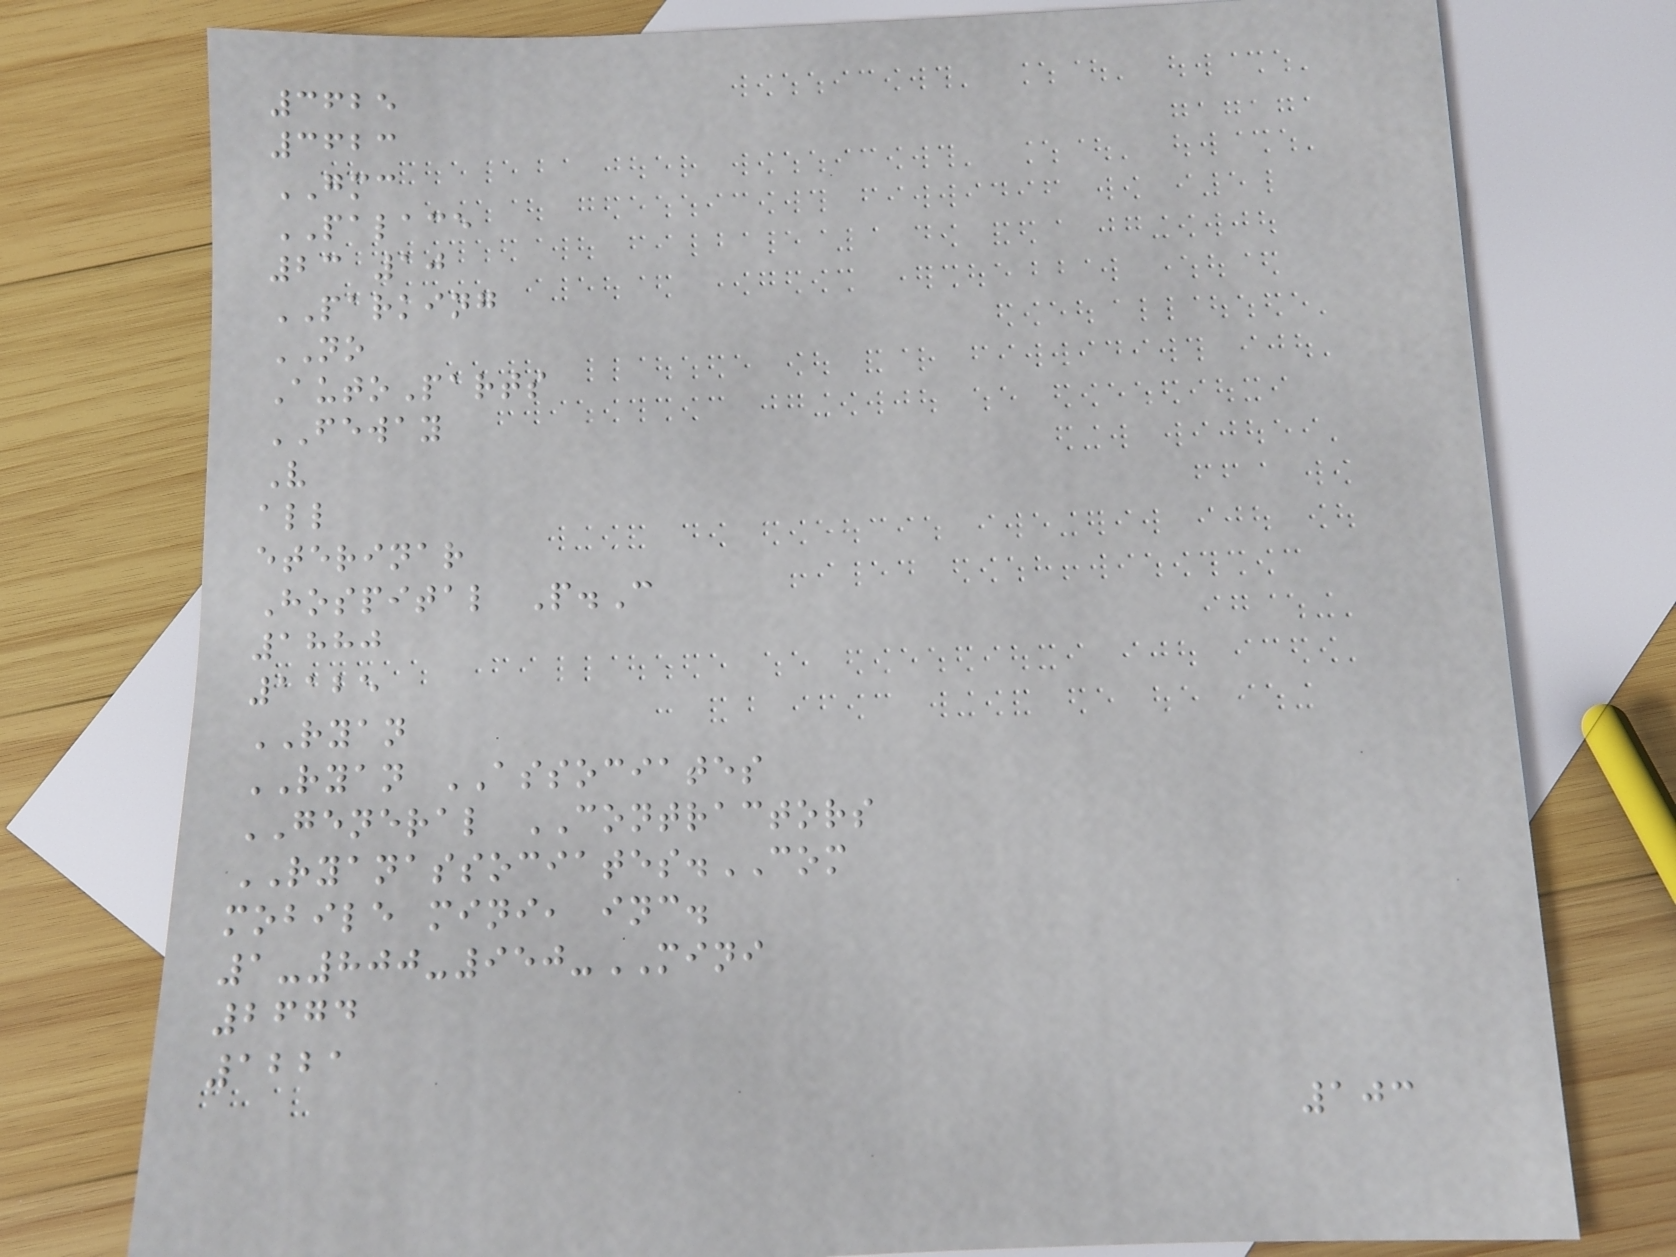3625
3623
GMC
PALACE
23 10
PARKING
NO
AutoParts
FEWAY
V
all
eterinar
Hospital P.C
1880
1125
RYAN
RYAN ASSOCIATES
GENERAL CONTRACTORS
RYANASSOCIATES.COM
mobile mini, inc.
1-800-950-MINI
2674
1221
103
